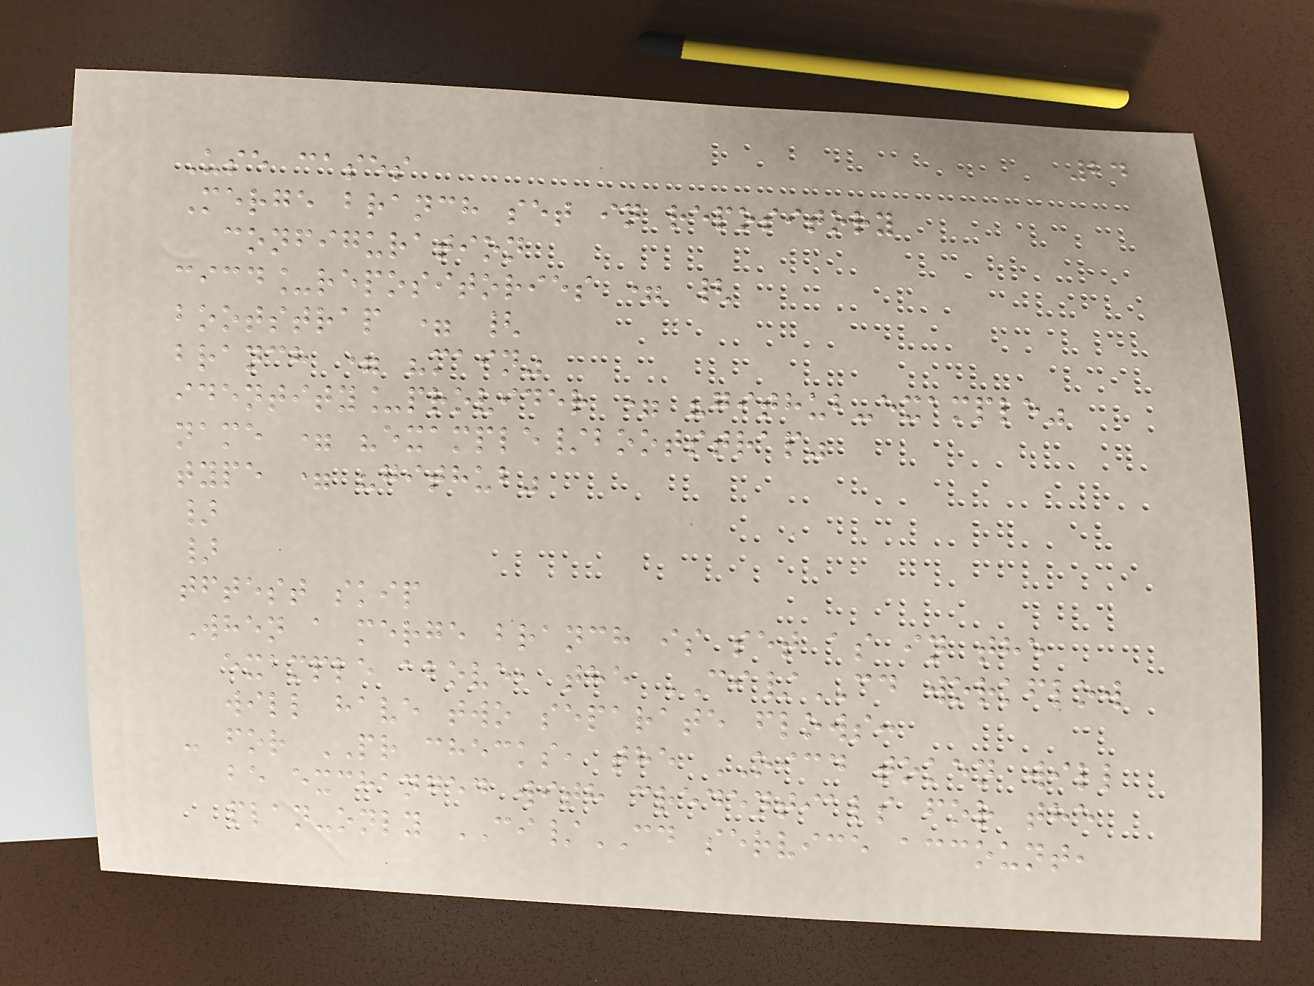24
Use cases
Merge branch set in repository
configuration
cicd_repositories = {
bootstrap = {
branch = "main"
identity_provider = "github-example"
name = "example/bootstrap"
type = "github"
}
}
tftest skip
When a merge branch is set as in the
example above, the CI/CD workflow
will have two separate flows:
- for PR checks, the OICD token will
be exchanged with credentials for the
plan-only CI/CD service account,
